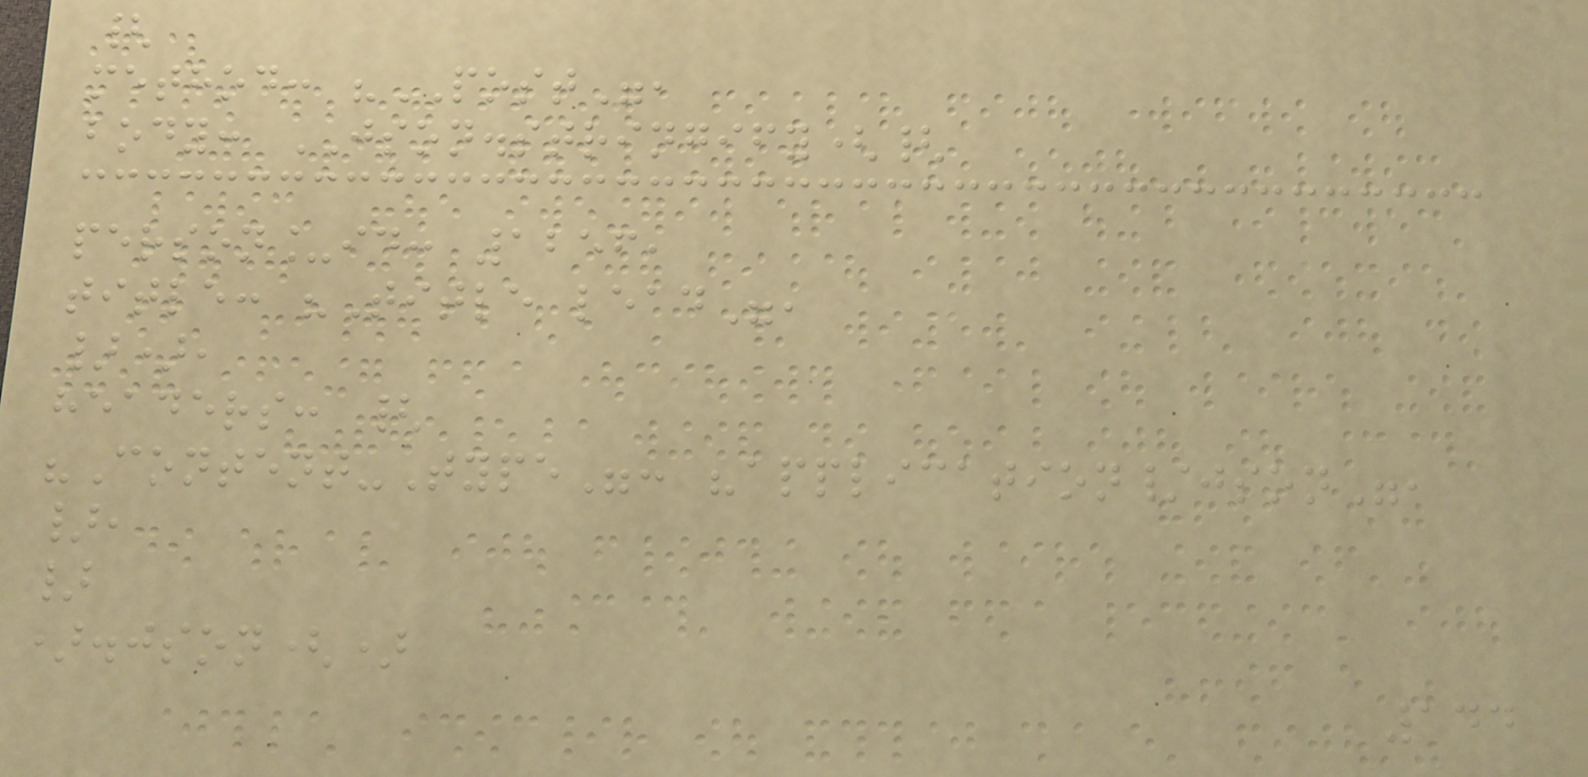{
method: "POST",
body: JSON.stringify({
person_id: 1256,
title: "Title lead",
}),
headers: {
"Content-Type": "application/json",
},
}
).json()
144
